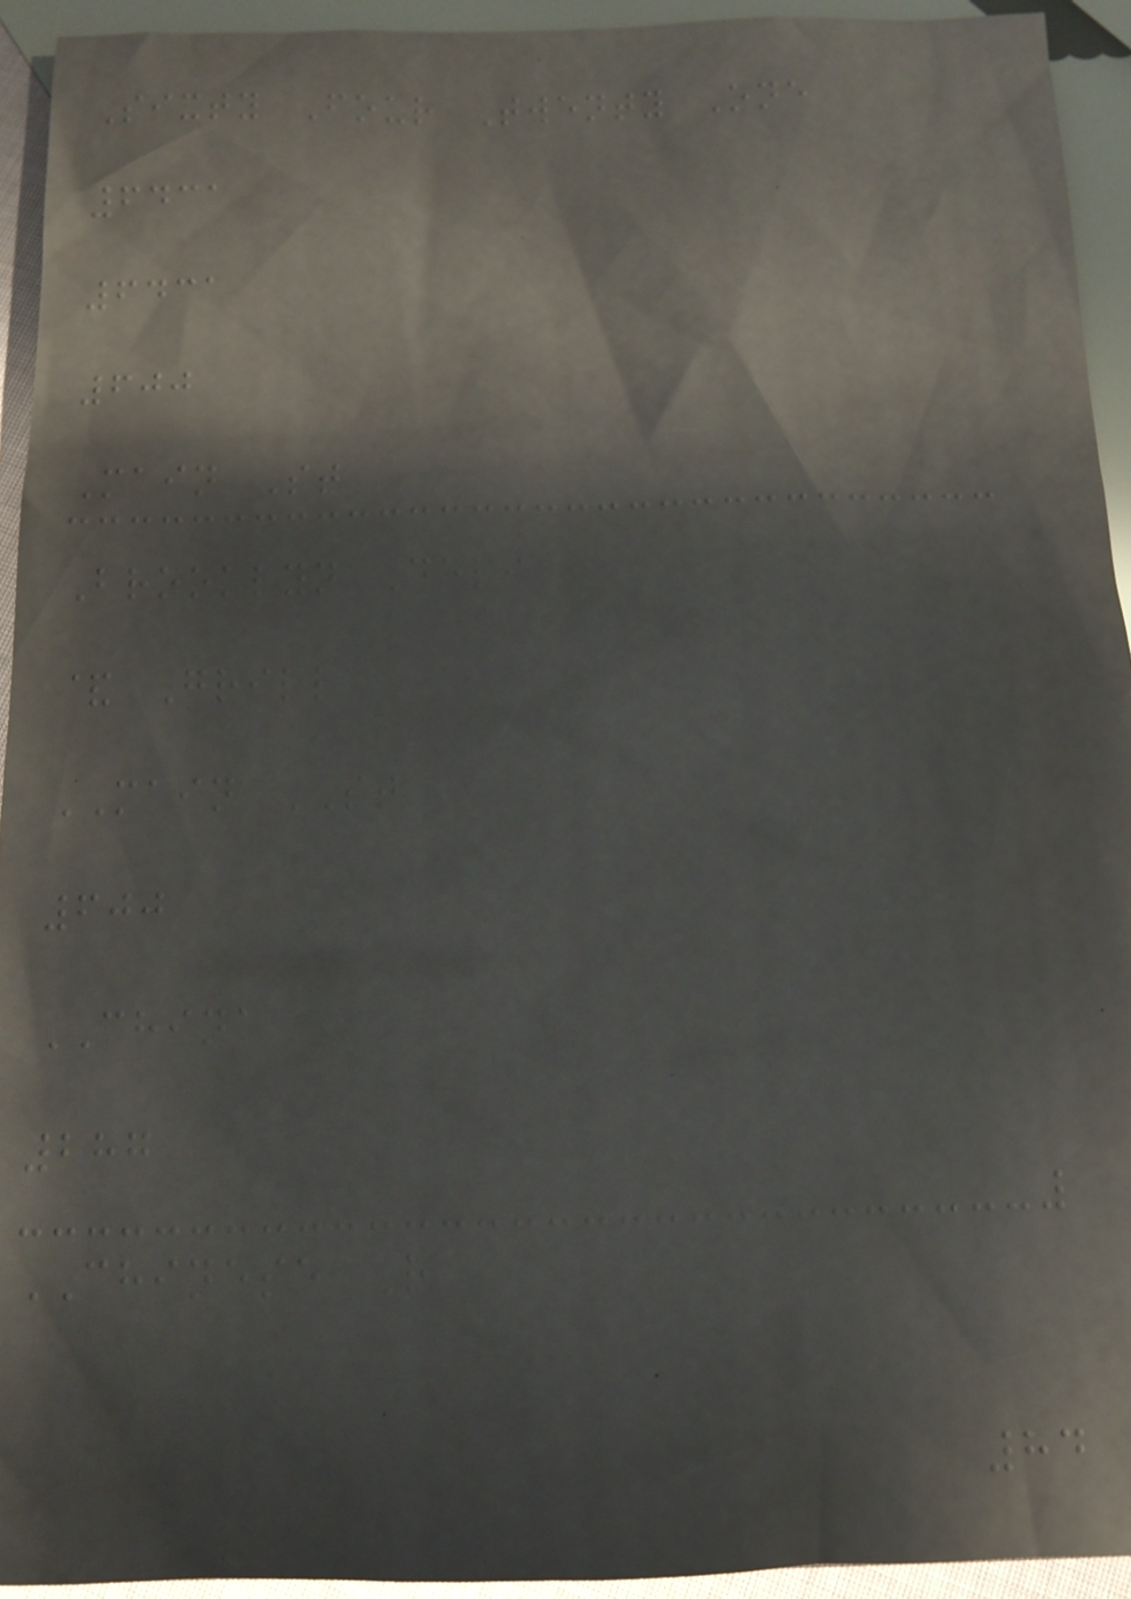Sixty Four Twenty One
6431
6431
600
Main St
Brooklyn Deli
& Grill
MAIN ST
600
CHINA
287
CHINESE R
84
